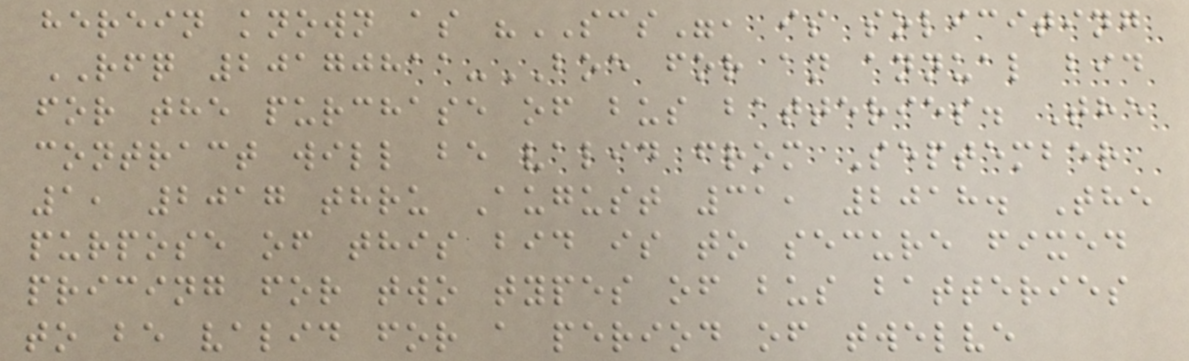herein known as "SCS", is soliciting
RFQ 20170811-BOE for an annual bid
for the purchase of bus batteries. The
contract will be valid from September
1, 2017 thru August 31, 2018. The
purpose of this bid is to secure fixed
pricing for two types of bus batteries
to be valid for a period of twelve
